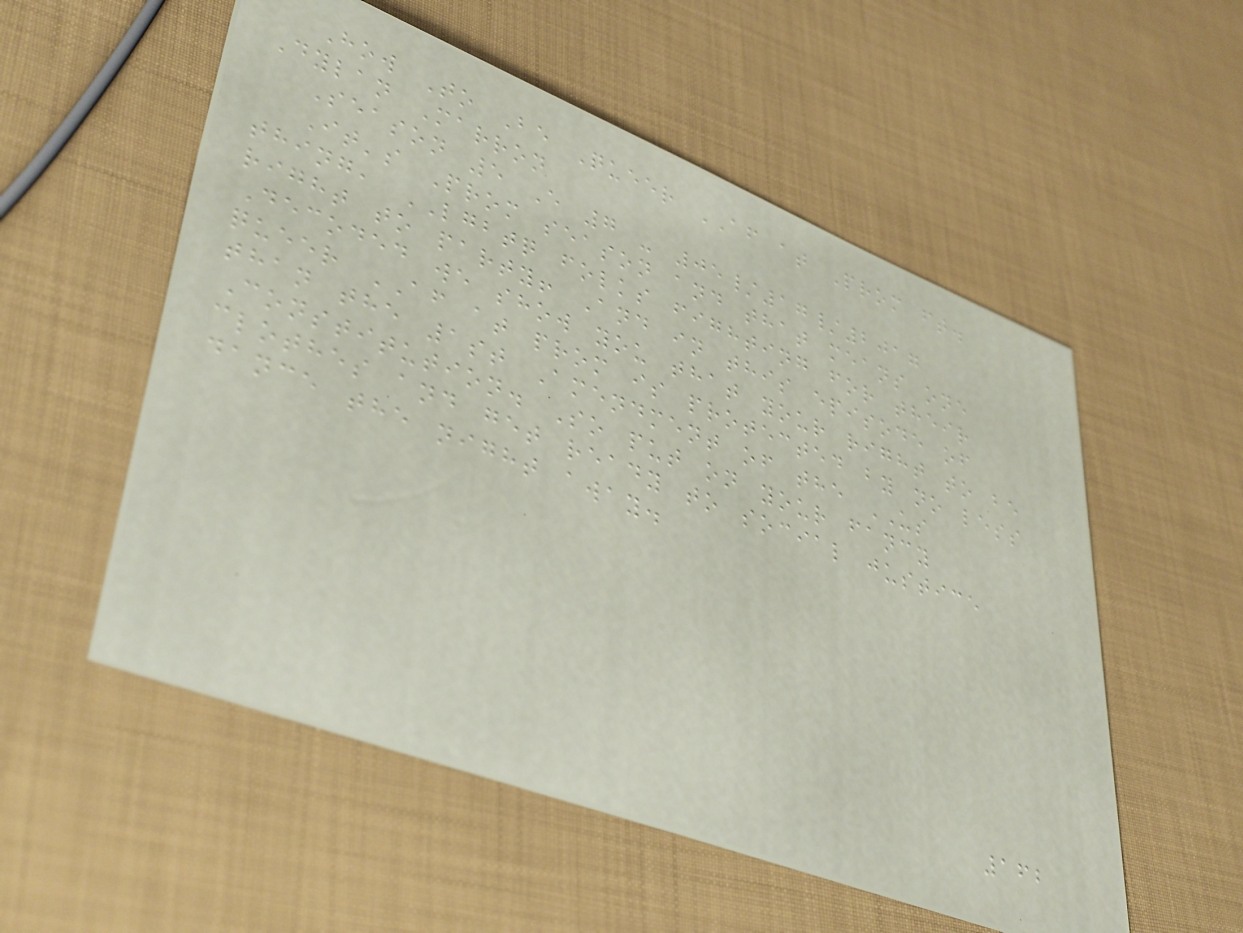How To Be Queer AF at Prom ft.
Dylan Marron
Season 5 E 7 - 05/17/2017
It's Prom season and that means one
thing, LGBTQ folks fighting for their
right to party! And in this episode of
Decoded we show you that your right to be
queer AF at prom is protected by no less
than the 1st Amendment of the US
Constitution. So put on your fancy
clothes and get ready to social justice
dance the night away.
162
